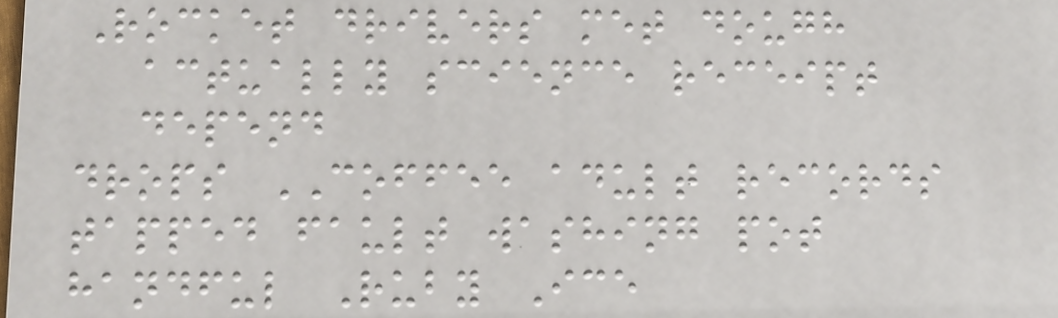Rocket drivers met dough
actually science receipt
depend
drops COFFEE adult records
tapped fault washing pot
handful Ruby Ice
